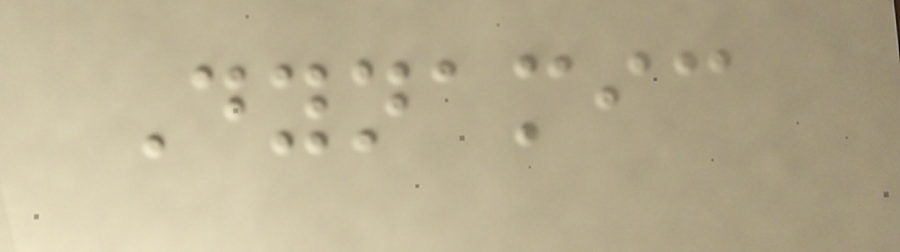Dynamic
